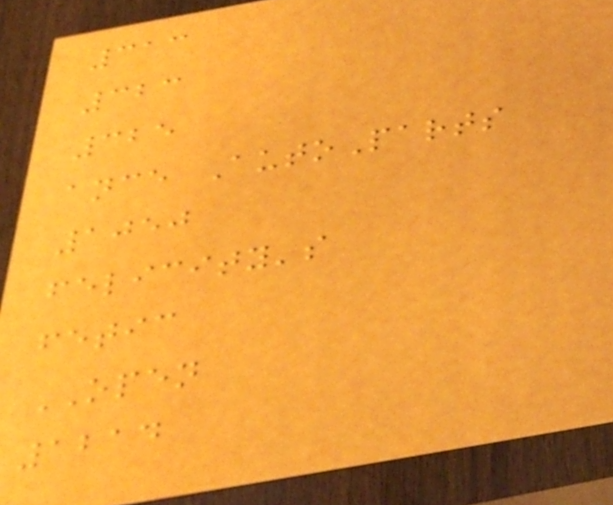313
323
325
ance AutoParts
1050
felicity's
fetic
OPEN
1214
